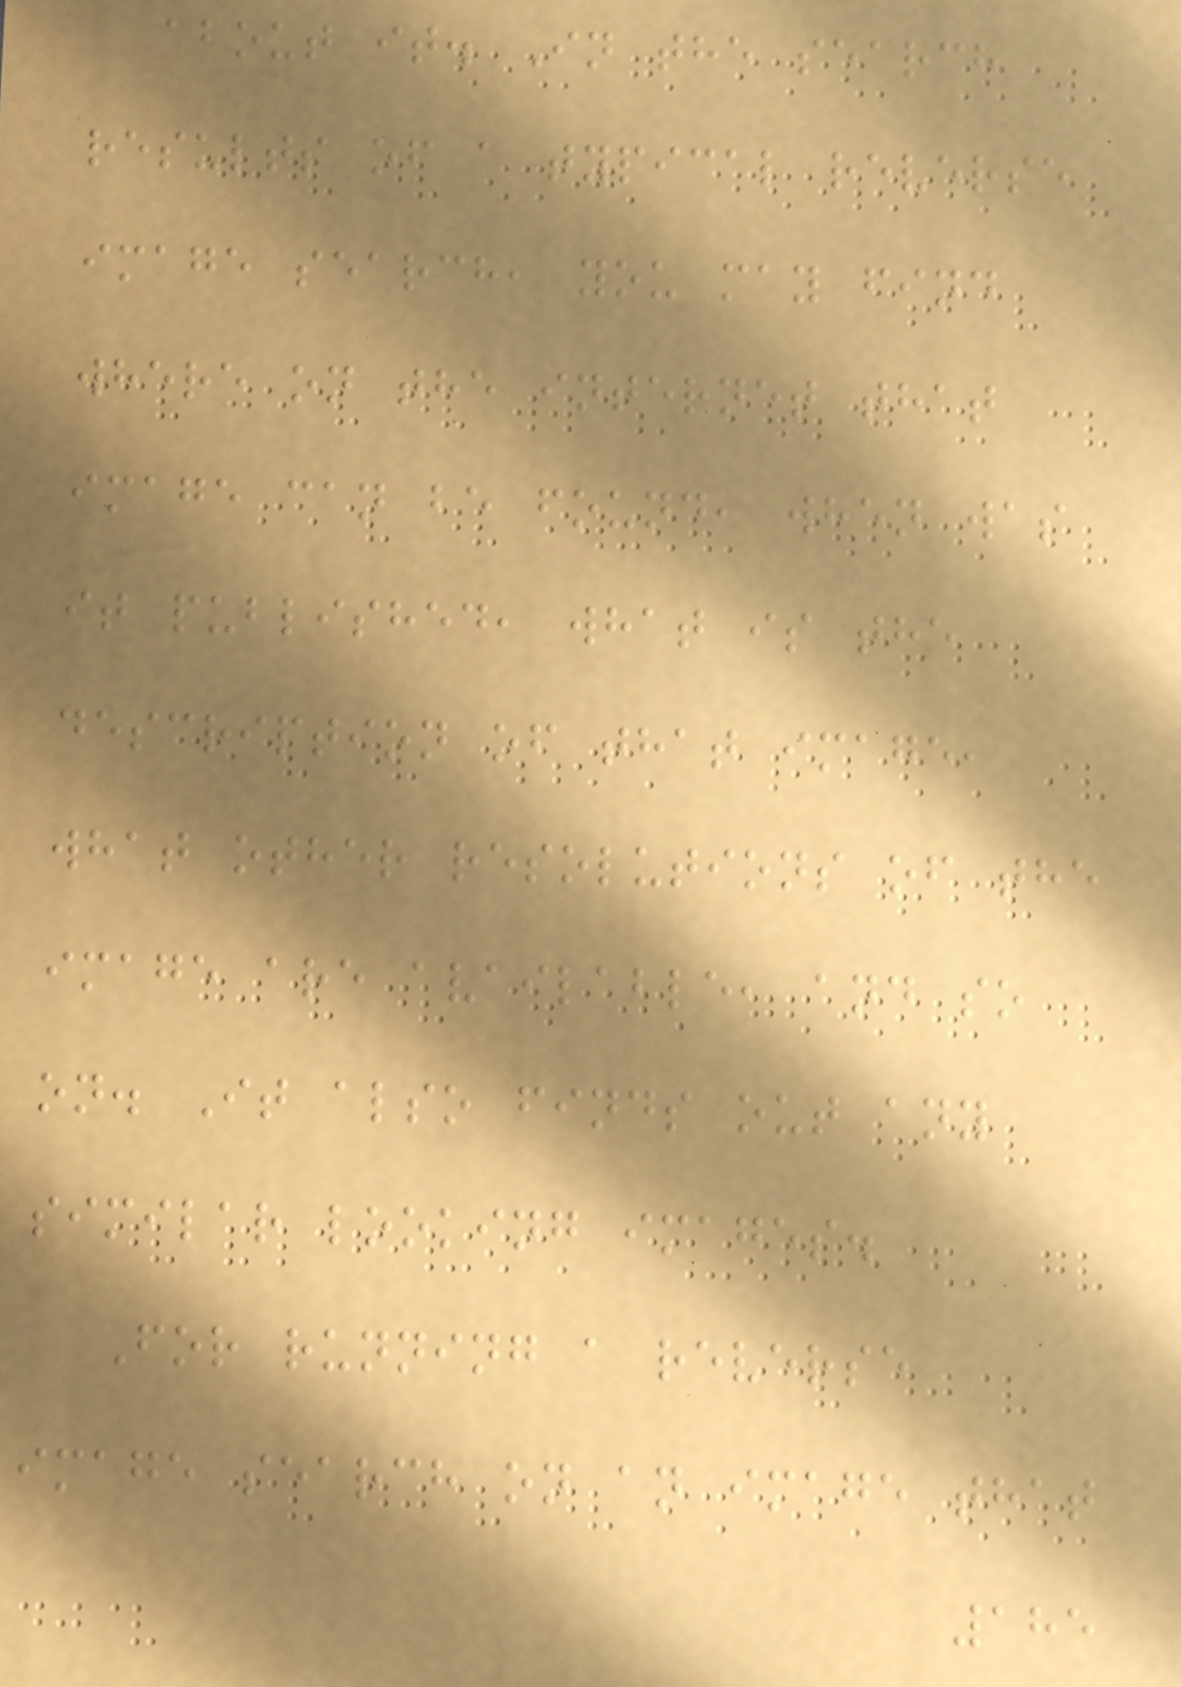about it. In the search
results of a typical reverse
image search, you may find
where on the internet that
image can be found, when was
it published, what is the
description of that image,
what other resolutions of the
image are available, and so
on. It also finds out any
similar looking images.
For running a reverse
image search on an image that
185
